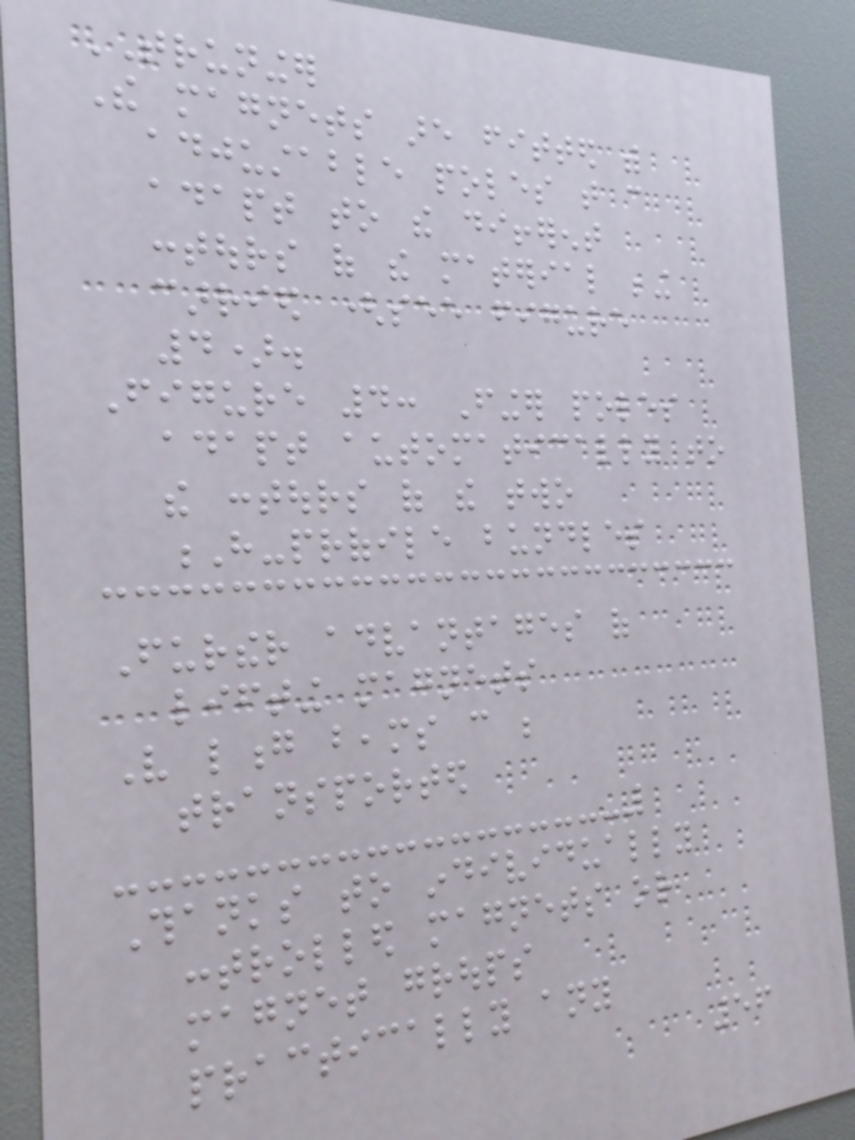TRUNINGER
The magnets are fitted with
adjustable poles that can
adapt to the different
contours of the material being
carried (see figure
4).
Figure 4: Finger poles
adapt automatically to
the contours of the two
H-profile bundles
Further advantages of
lifting magnets
Very long beams can be
transported
Thanks to individually
controlled magnets or
magnet groups
practically any
56
